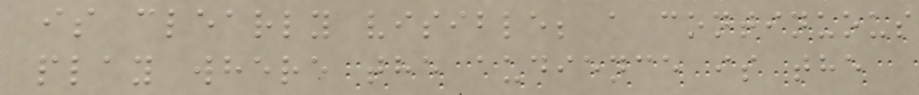is clearly visible; a continuous
play where the audience is the
